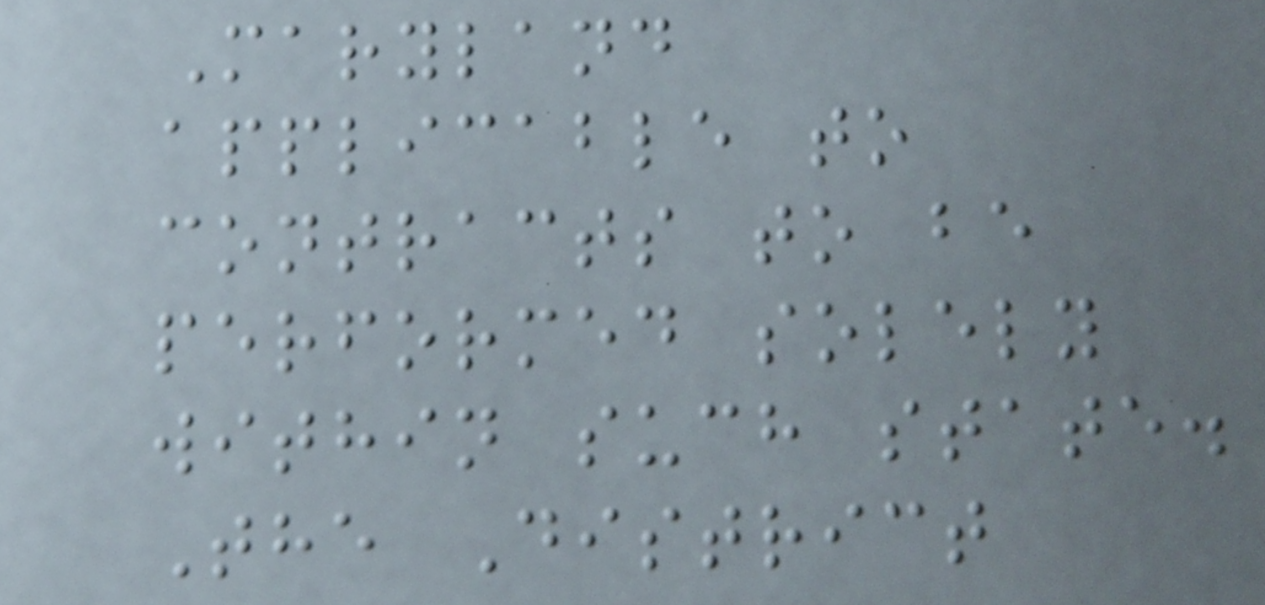Maryland
applicable to
contracts to be
performed solely
within such state.
The District
